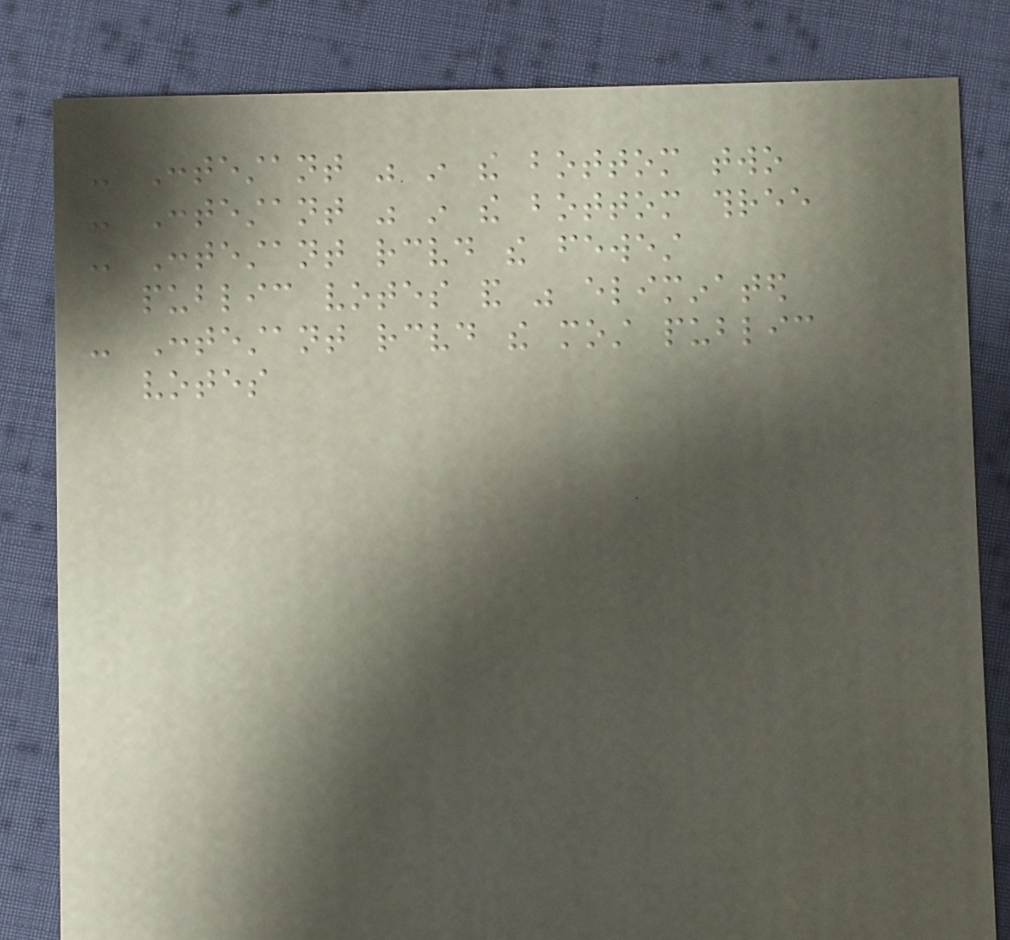- Contestant was in the bottom two
- Contestant was in the bottom three
- Contestant received the fewest
public votes and was eliminated
- Contestant received the most public
votes
